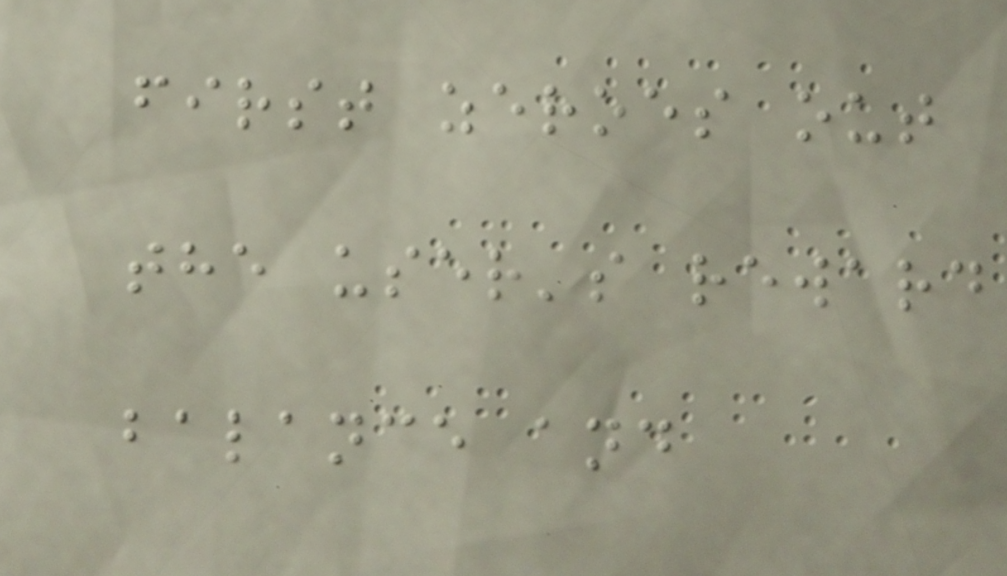first zeroes out
the user's reward
balance and
